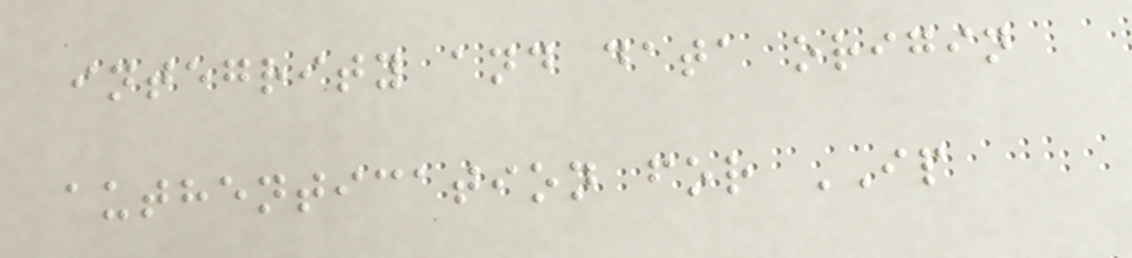integrity and data origin
authentication for IP
